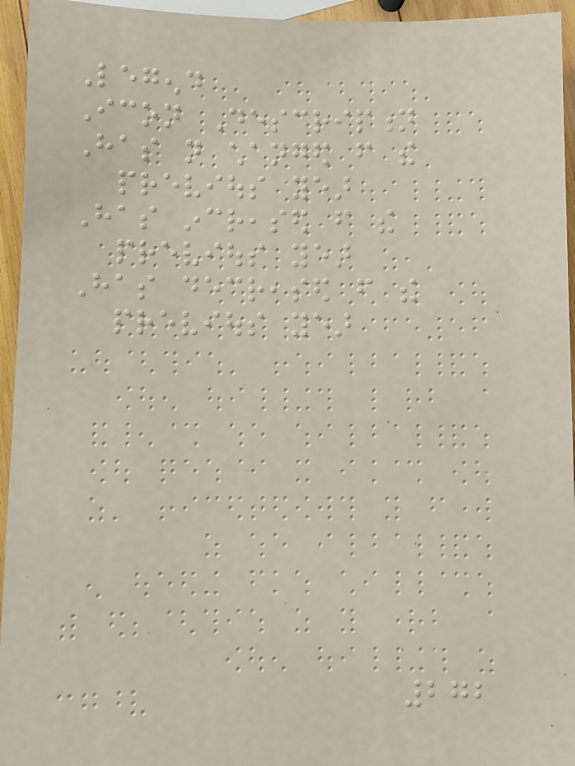Legend
Icon Description
Has not changed from the
previous year
Has increased from the
previous year
Has decreased from the
previous year
272
